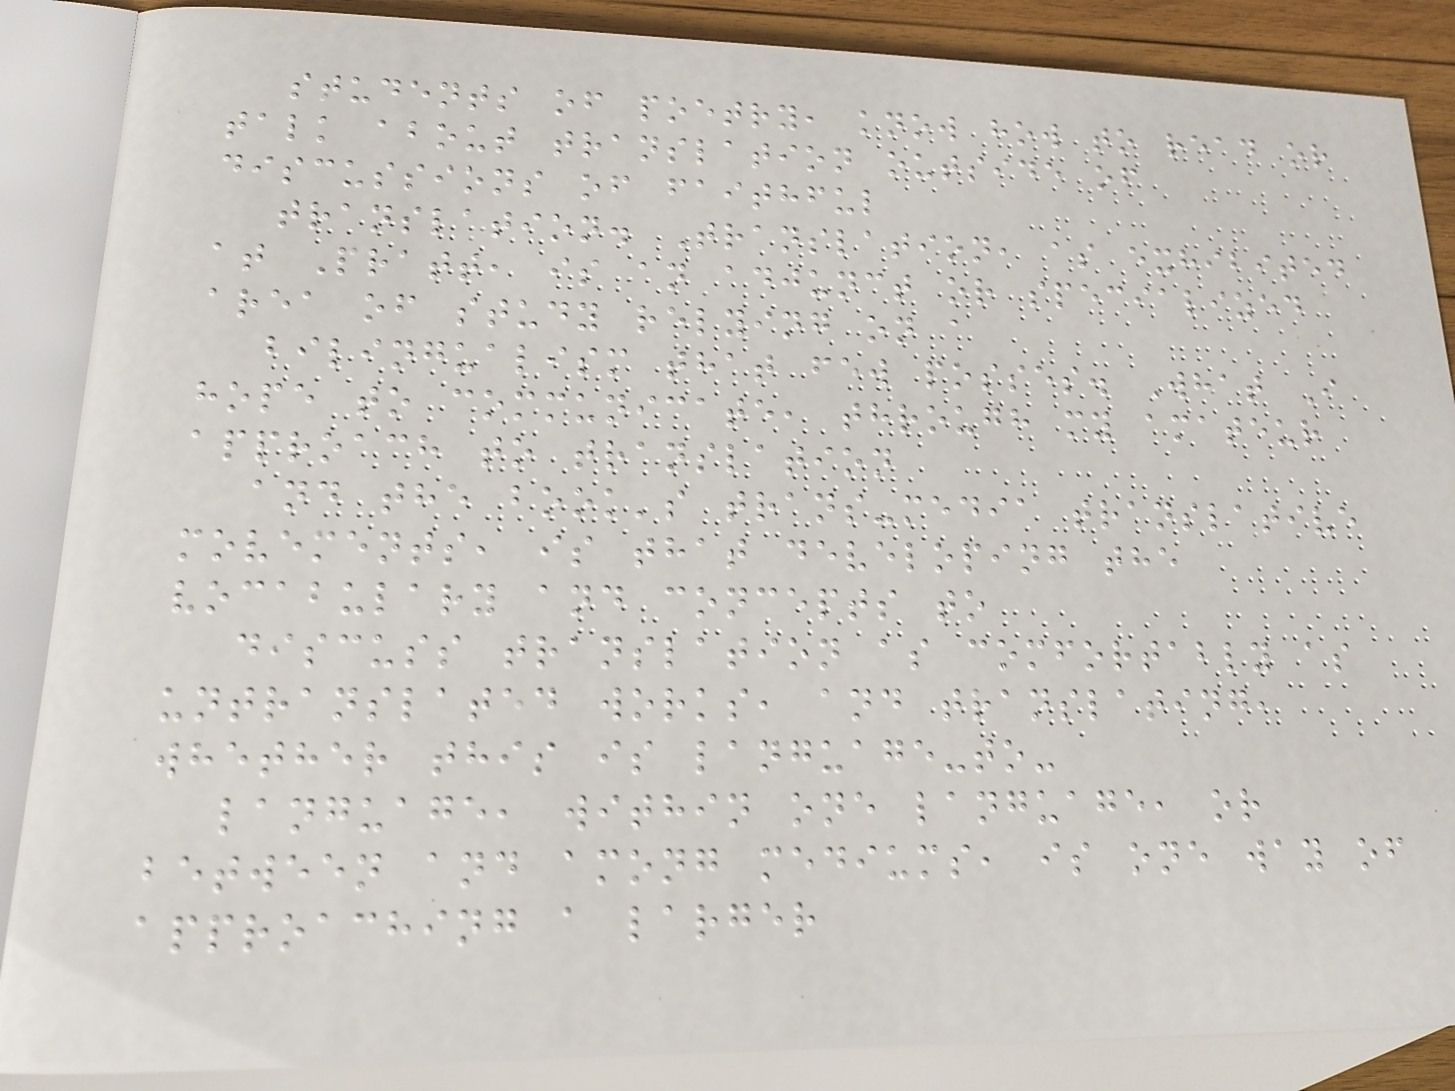students of poetry, know how to read or
talk about translation outside of
discussions of faithful
translation. Translation, as exhibited
at Pratt, is an adjunct or specialized
area of study relying on a
bilingualism that few posses. What I
hope to communicate, through my amateur
approach to translation
and the book's trans-media translative
movements, is that developing the
vocabulary and concepts to
discuss translation as comfortably as
untranslated works, and translating,
whether this is language-to-
language, within one language, or
between and among mediums, is one way of
approaching a larger
